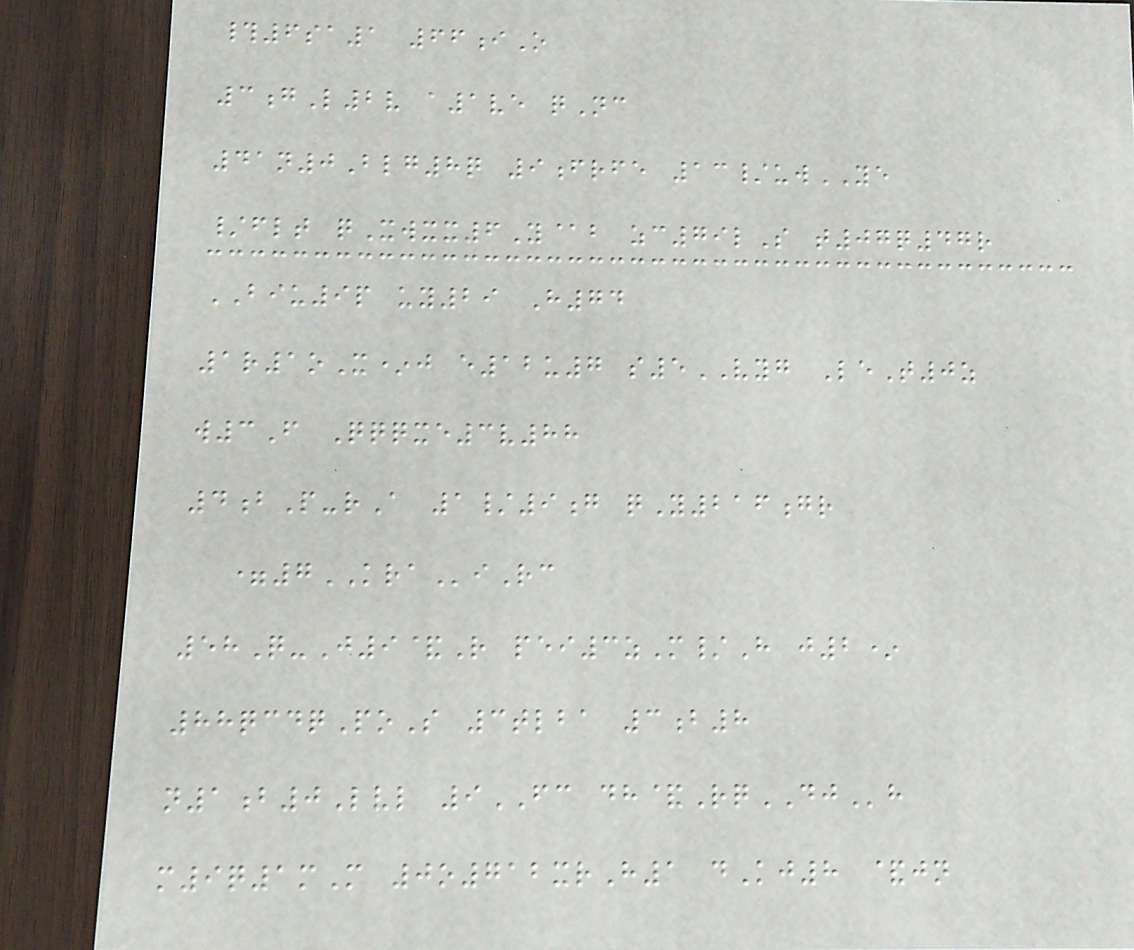#6sa1 66iO
3gL2v a1ve qNc
41n0Blg8q 9frfe 13/uwYE
/flt qXwxx6Y@b zc79lS t07q47r
BIU9p uy29 H74
1r1oX*j e12u7 s5VYG LeT0z
w3F Qqqxe3v88
4bP-rA 1/9g qY216gr
=7KRAiRc
58Q-J9&R pei3zM/H j2*
88qcdqPoS 3tlba 3b8
n1b0Lvl 9FC dh&RqDJh
m9q1mM 0o712xrH1 dKj8 &jn
